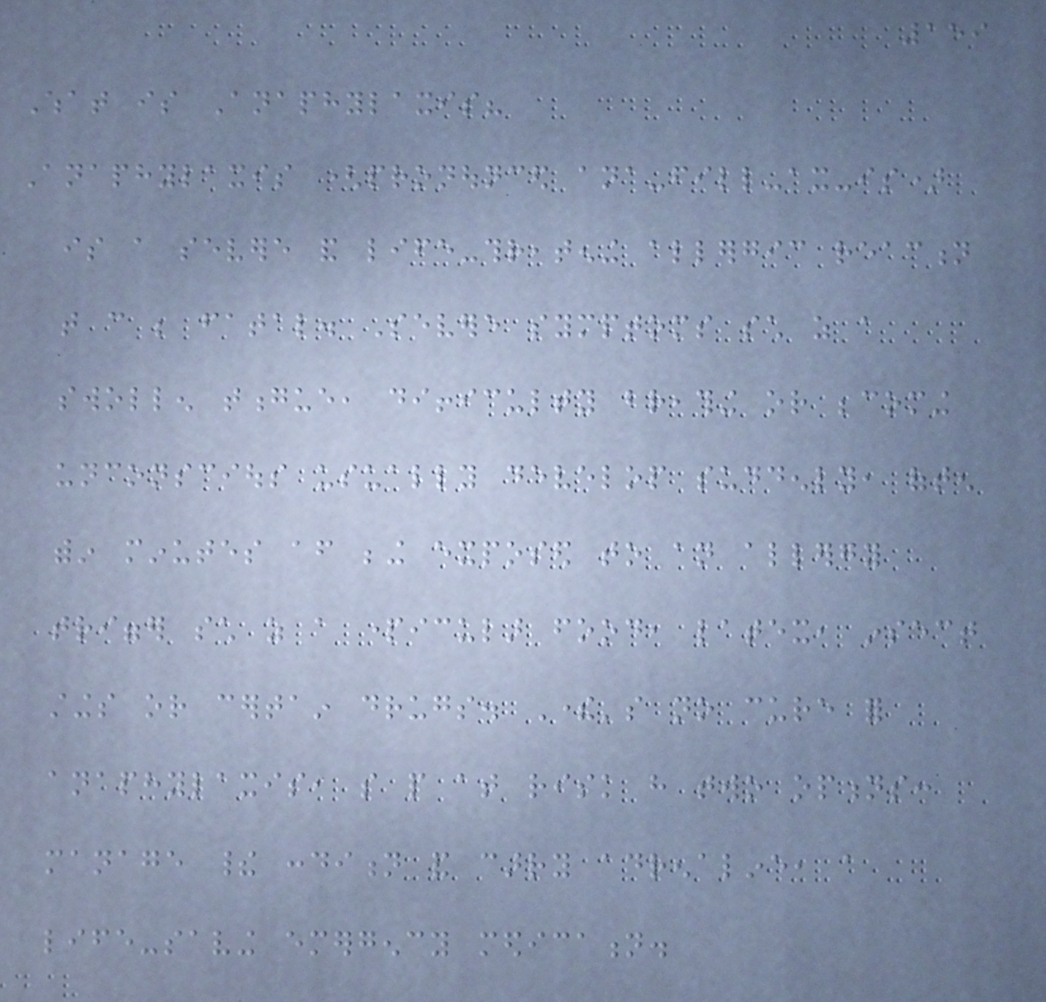159
What is Anaphylaxis?
Anaphylaxis (pronounced ana-fill-ax-is)
is a severe and life-threatening allergic reaction
that can be fatal. Severe symptoms such as a
swollen tongue, difficulty breathing or becoming
unconscious usually develop suddenly, often
within minutes after being exposed to an allergy
trigger such as a particular food, latex, insect
stings or certain drugs. There's no cure for
anaphylaxis, so people at risk have two options:
manage their condition and carry adrenaline, a
life-saving emergency medication.
